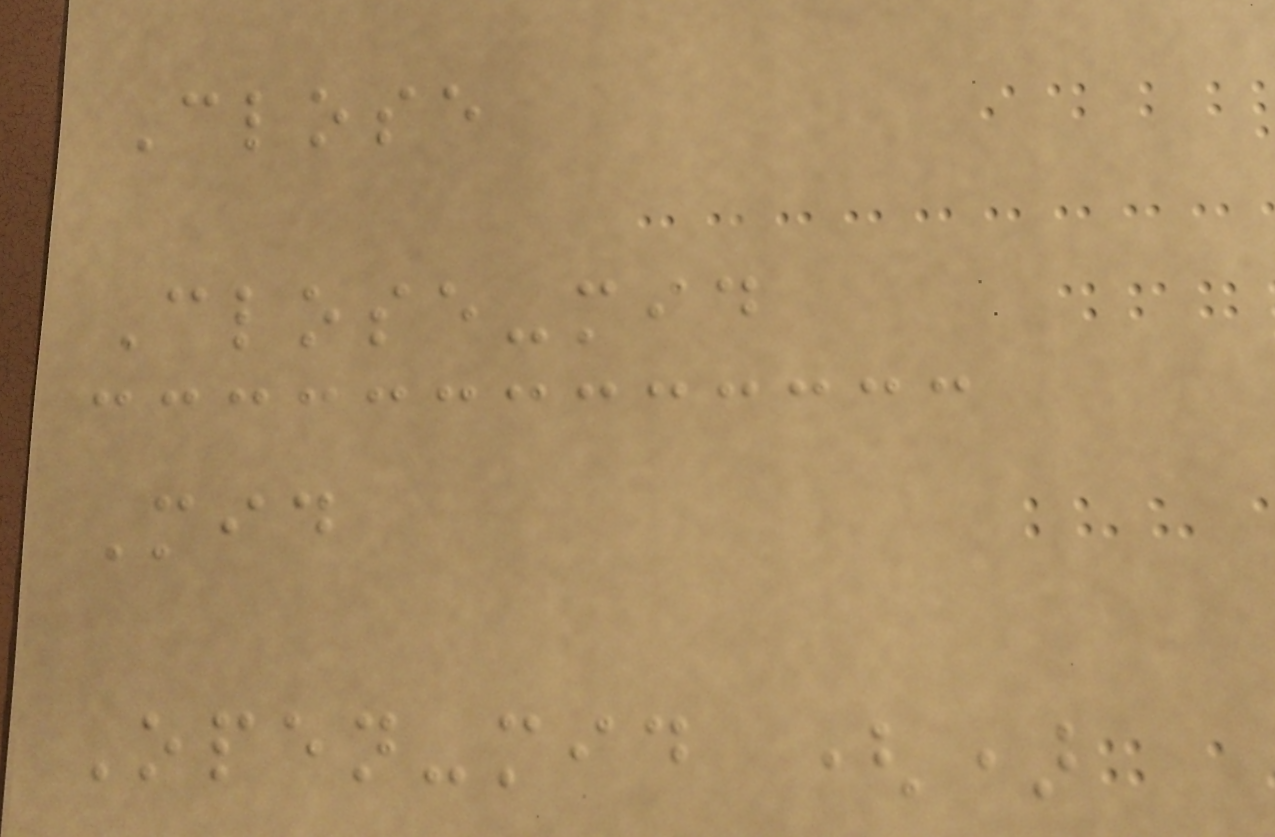Close
Close-mid
Mid
Open-mid ()
